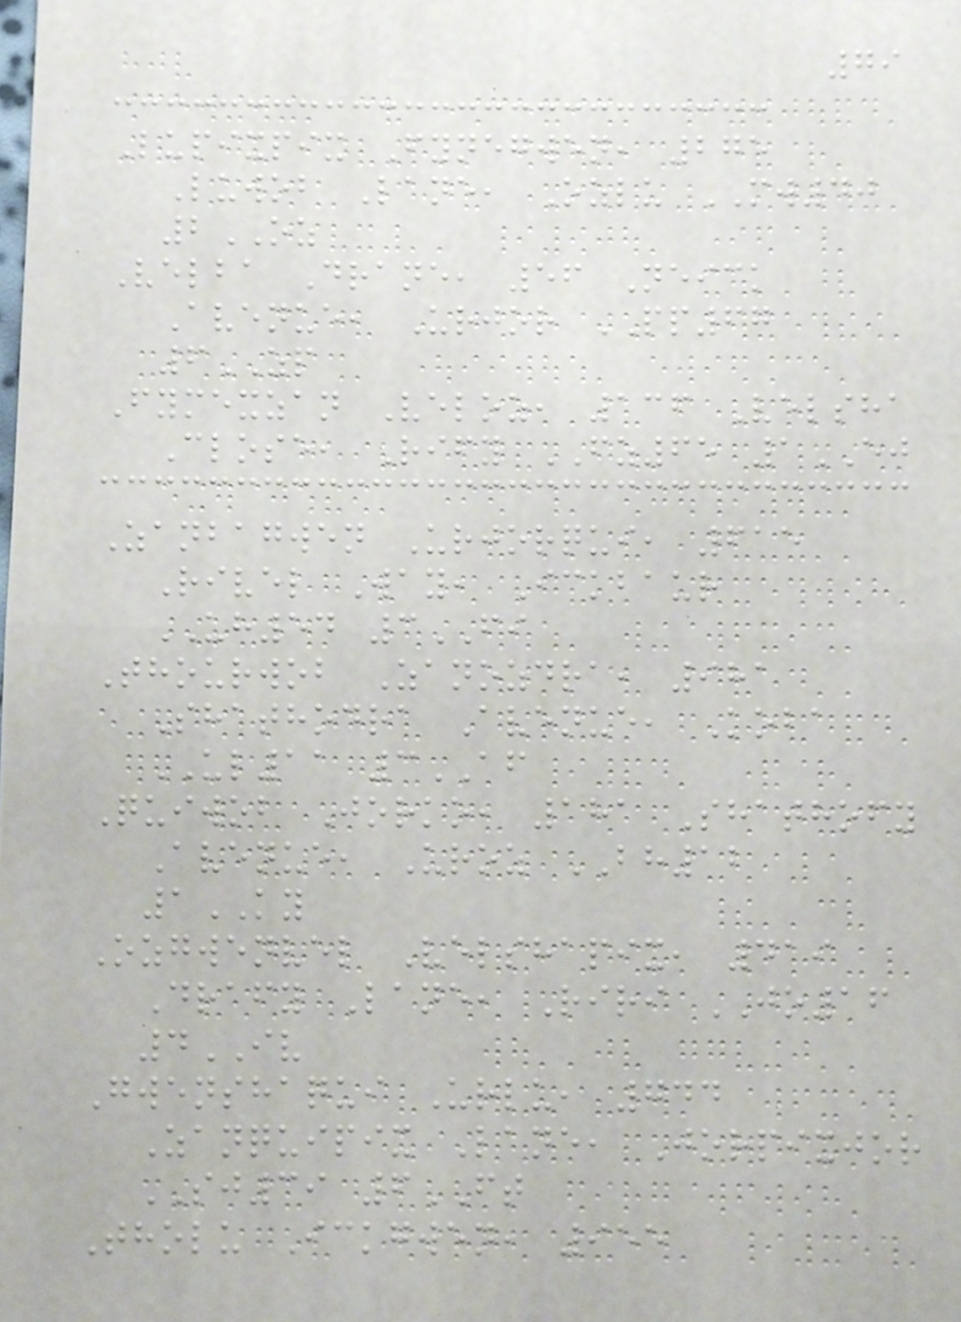79
Lupixpix Fynegwen, 275
Luwob Lane, Ozlu MW40
2OZ
Velba Drane, 56 Neick
Avenue, Urjor PP67
6ZP
Fymexzan Veloz, 136 Velsha
Close, Rify FZ65 1EJ
Zanbagwen Urjorqui, 615
Rivel Way, Ickbaur
UH54 3FI
Thourwob Zanozdra, 981
Shathodra Avenue, Koba
UL11 3AF
Quiwob Jorko, 181 Shathofy
Avenue, Uroz BH12
1KY
Ozgwenvel Velshapix, 419
Drafy Lane, Riri JO16
4IV
Gwenshaqui Urlu, 744
Zanquipix Lane, Jorpixjor
SJ39 6FT
Tholu Ickgwen, 955
